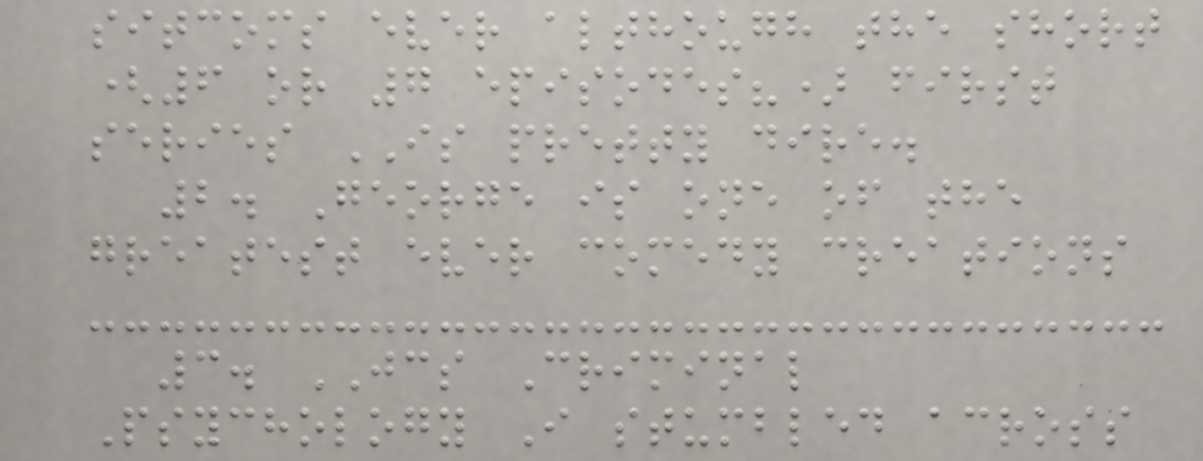sitcoms ever although the short
(6 or 7 episodes?) first
series IS pretty dire.
2. George is one of the
greatest ever comedy creations
3. JCS Criminal
Psychology I stumbled across
